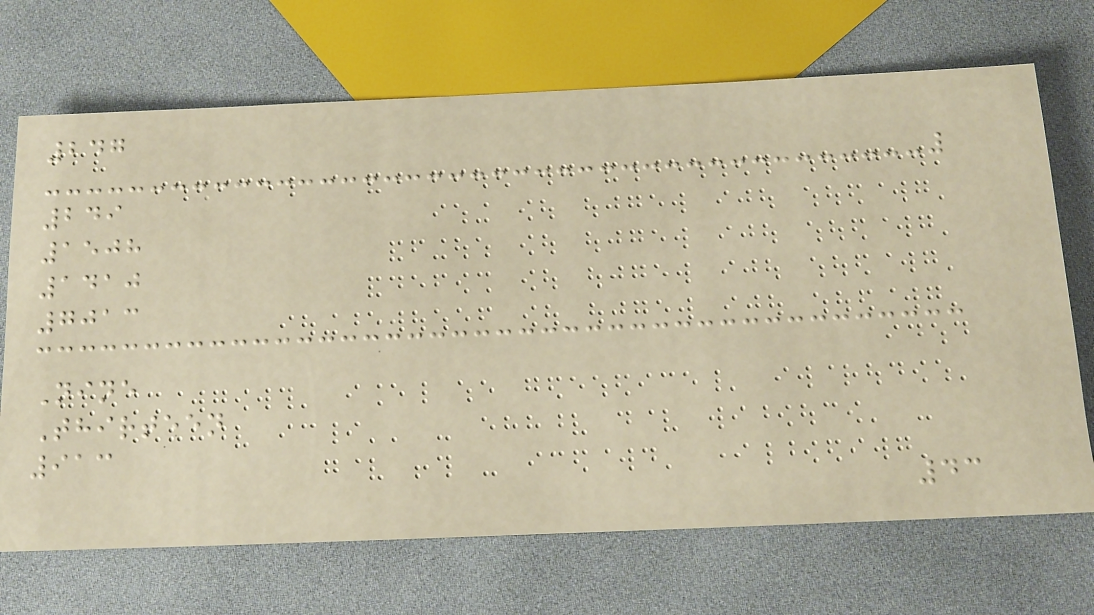247
249
1508
1410
7013
Nine
Thirteen
913
43
